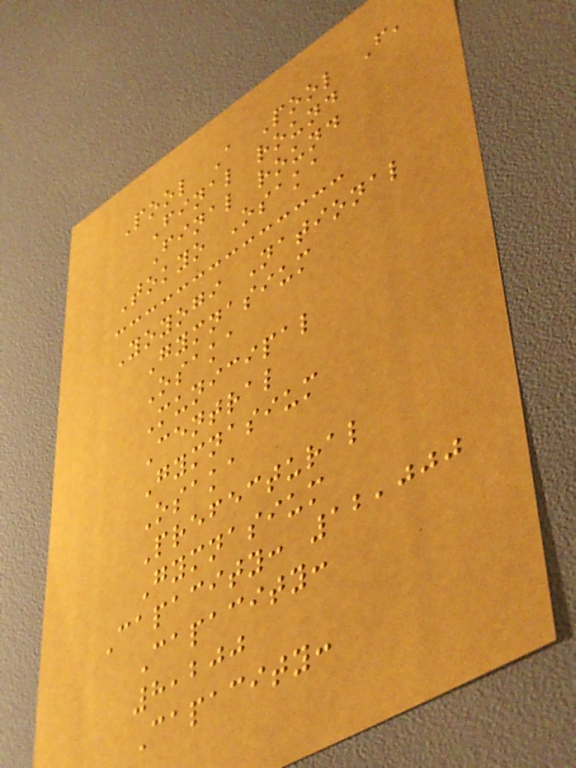Pool A Pool F,
Final round
Final round
Tokyo Osaka
Yoyogi National
Gymnasium
Osaka
Municipal
Central
Gymnasium
Osaka
Prefectural
Gymnasium
Capacity: 12,000
Capacity:
8,200
Capacity:
